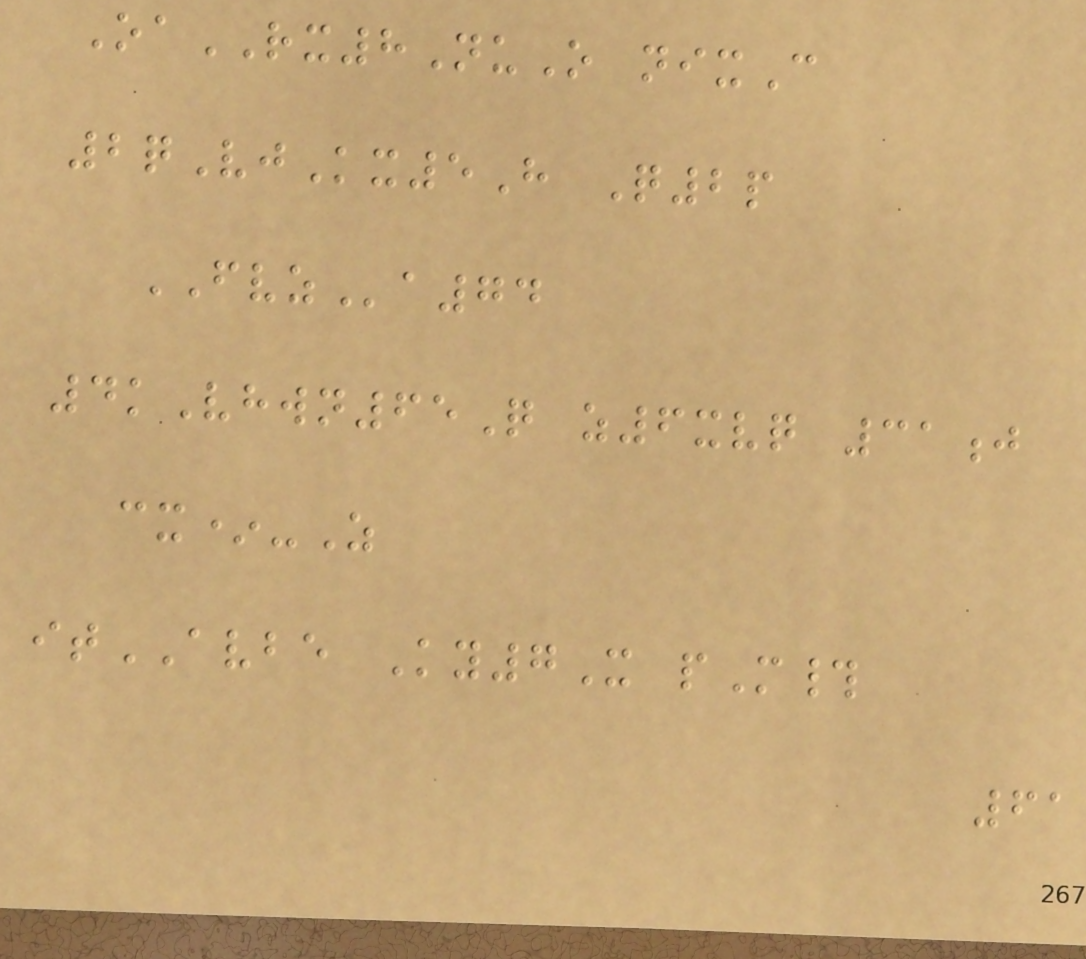OaRX8NuO nixC
2qVjKx5H Q2p
FVZa74
4kVhwn65Q z6xvq 31j
cx*-Z
itAVBE Ky7X pM#
61
